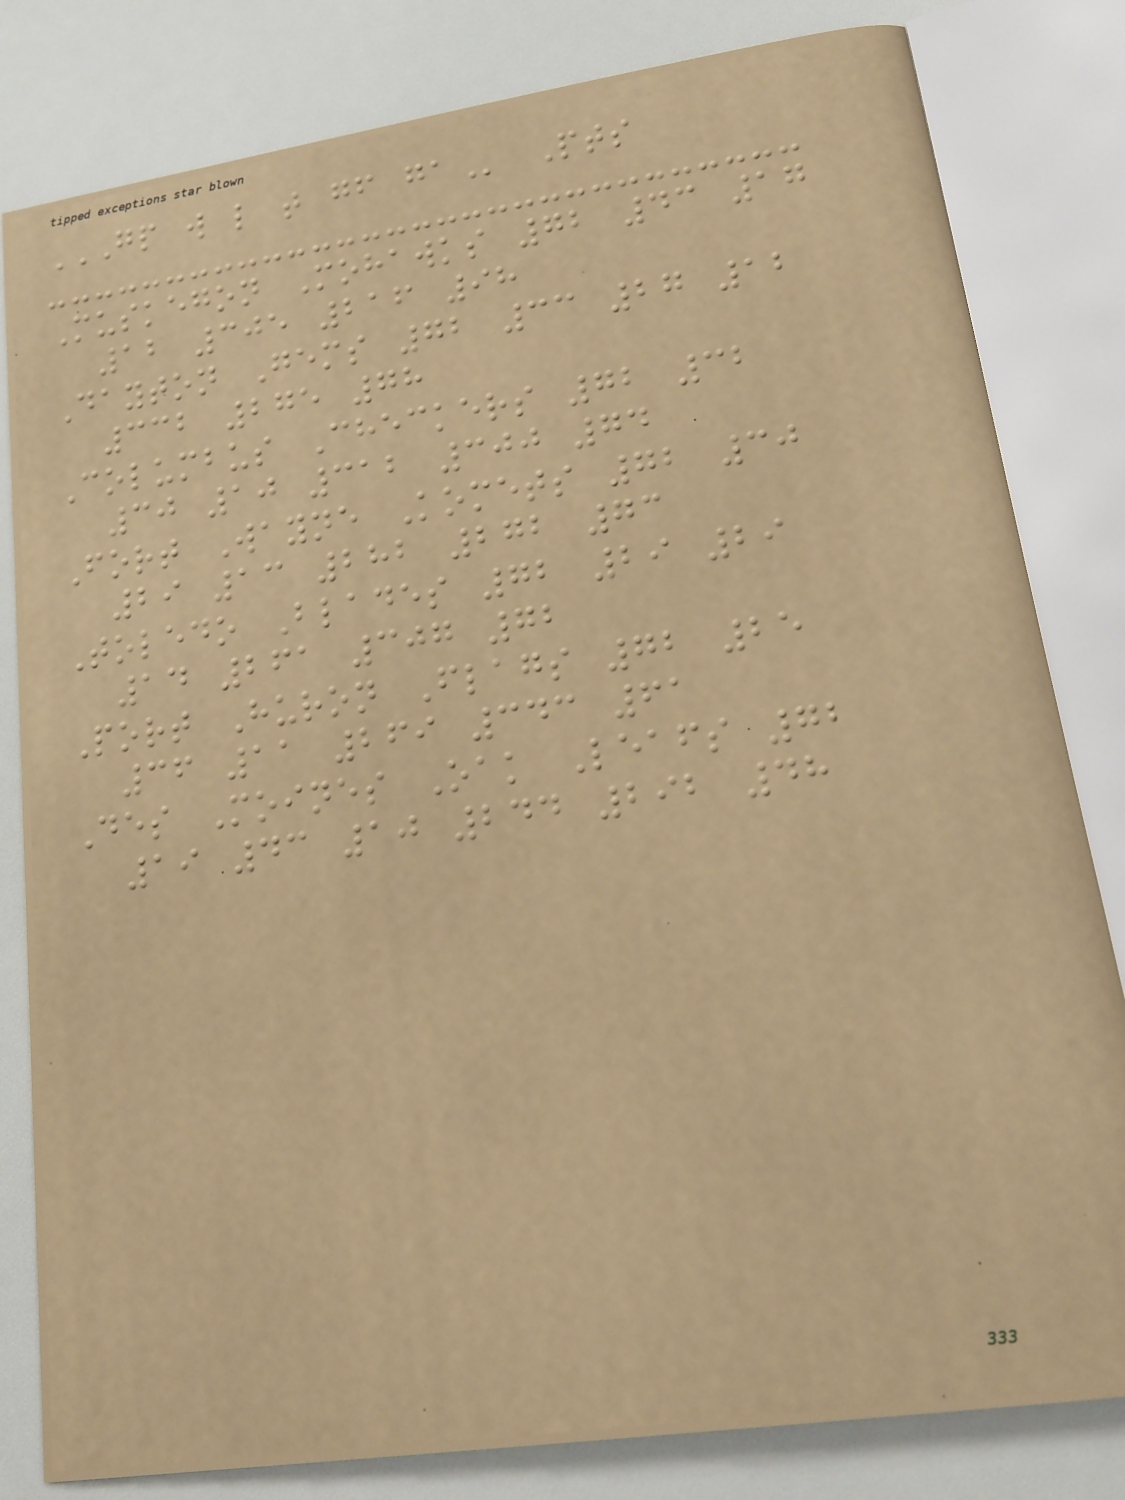GP W L T GF GA Pts
Muskegon Mohawks 72 43 17
12 305 216 98
Dayton Gems 72 33 27 12
332 275 78
Columbus Checkers 72 32
30 10 312 300 74
Fort Wayne Komets 72 30
29 13 282 272 73
Toledo Blades 72 29 29
14 261 307 72
Port Huron Flags 72 25
36 11 269 343 61
Des Moines Oak Leafs 72
19 43 10 244 292 48
